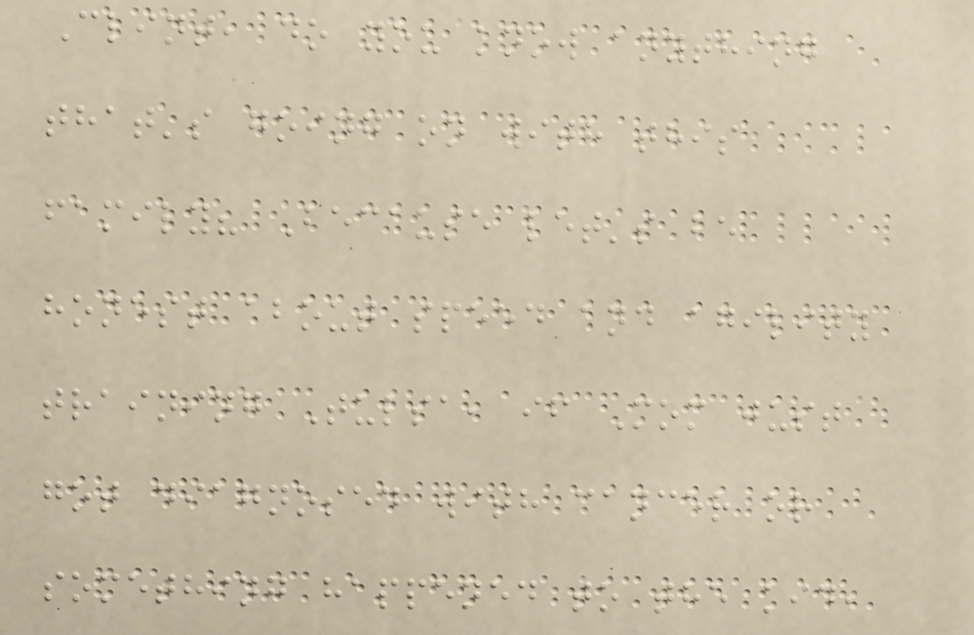Clint, do you know anything
that's going on with this
family? Because let's be
honest about speed and agility
training Tulsa, if Mom just
got diagnosed with cancer or
something happened to the kid,
